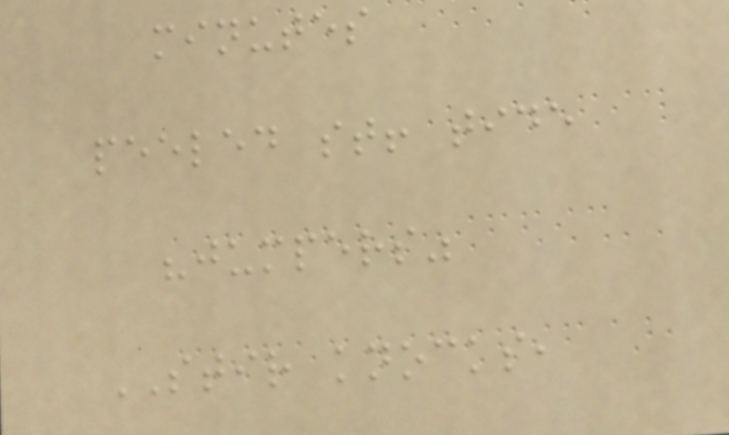minutes
peeled st! tide
"jumpers"
STIR knocks,
